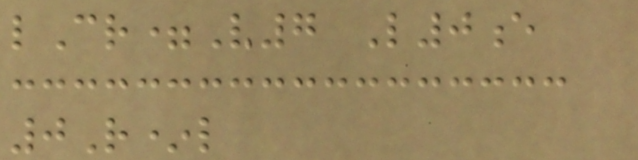lCr=V7 L0e
0R*l
